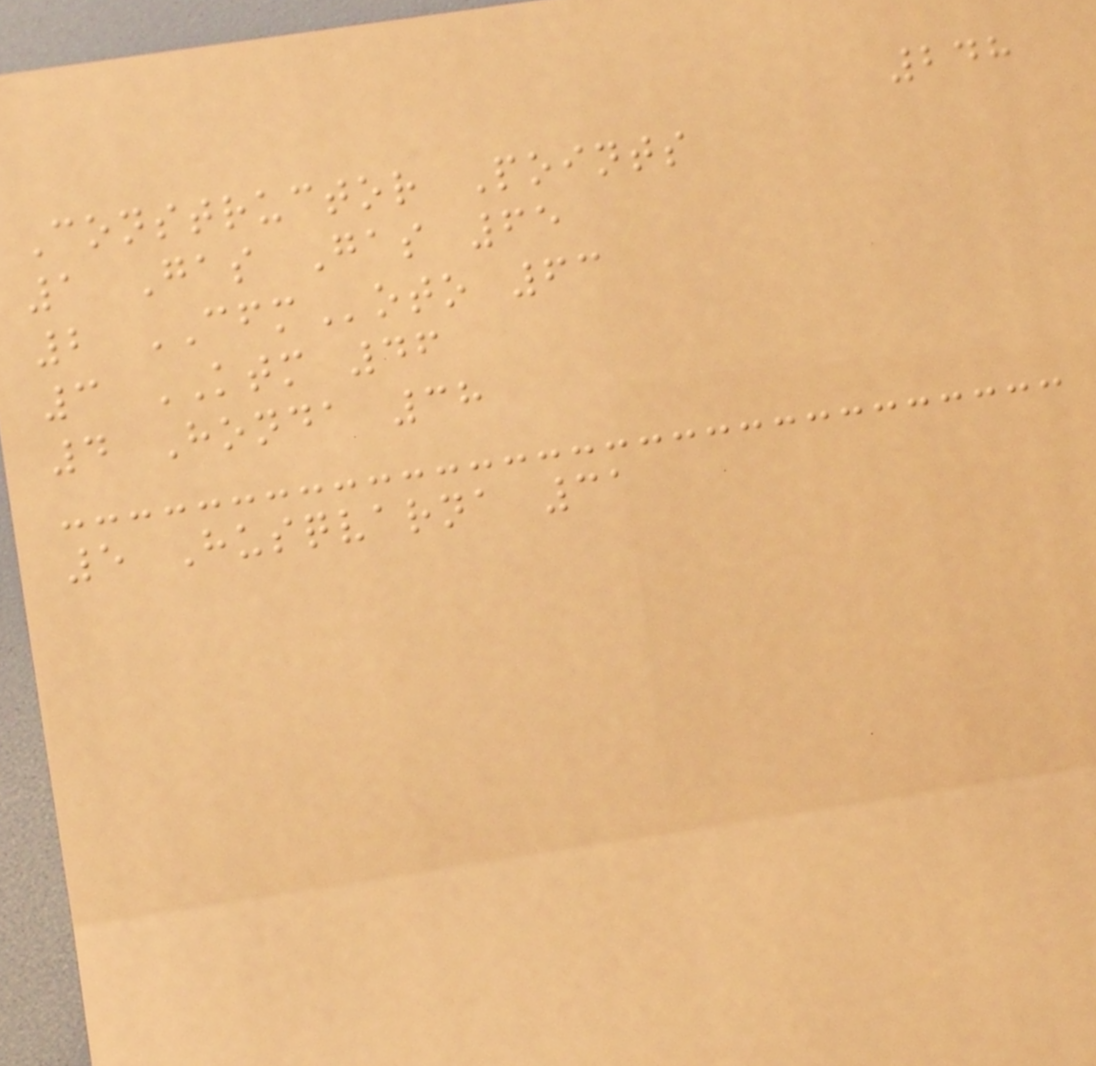248
Constructor Points
1 Gas Gas 65
2 CFMoto 63
3 KTM 46
4 Honda 38
5 Husqvarna 31
